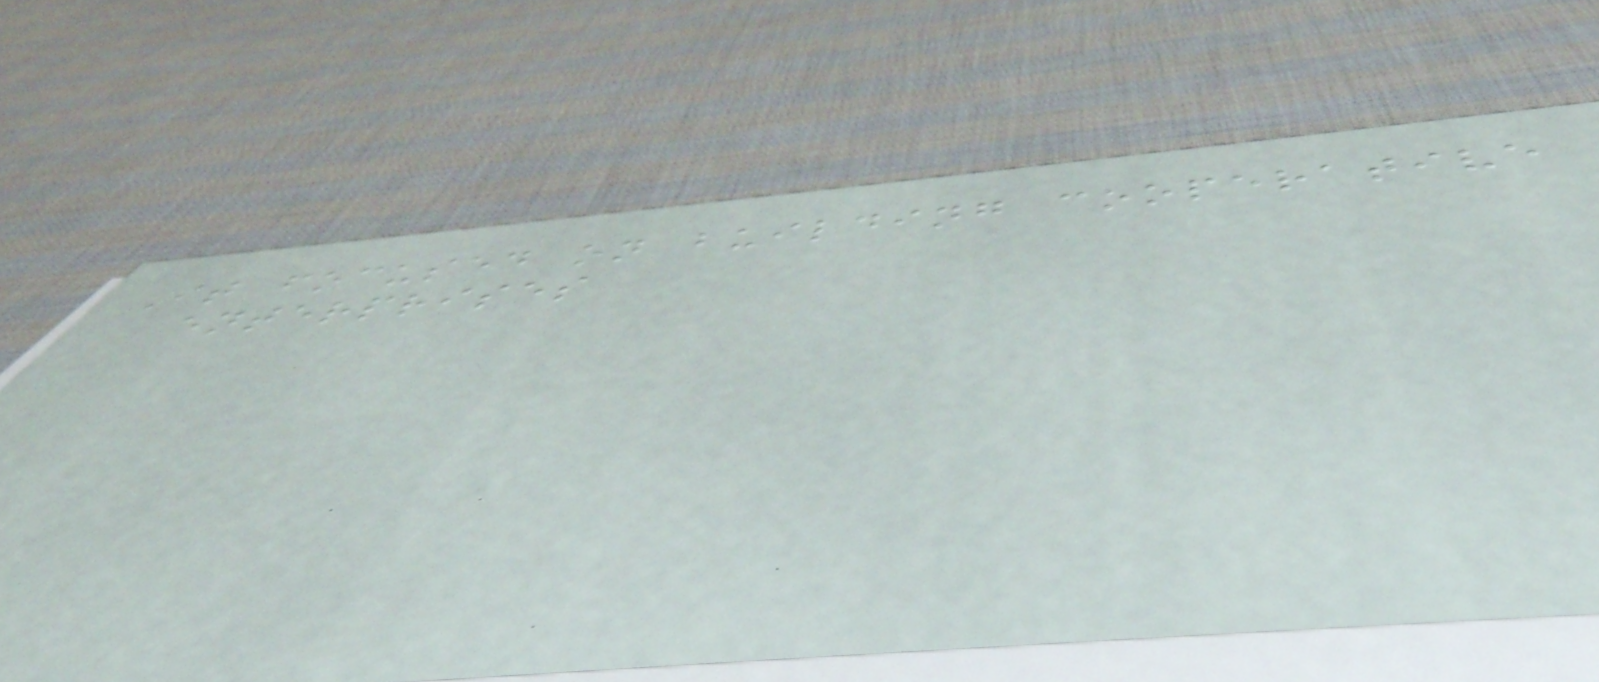It focused on building cooperative
enterprises
